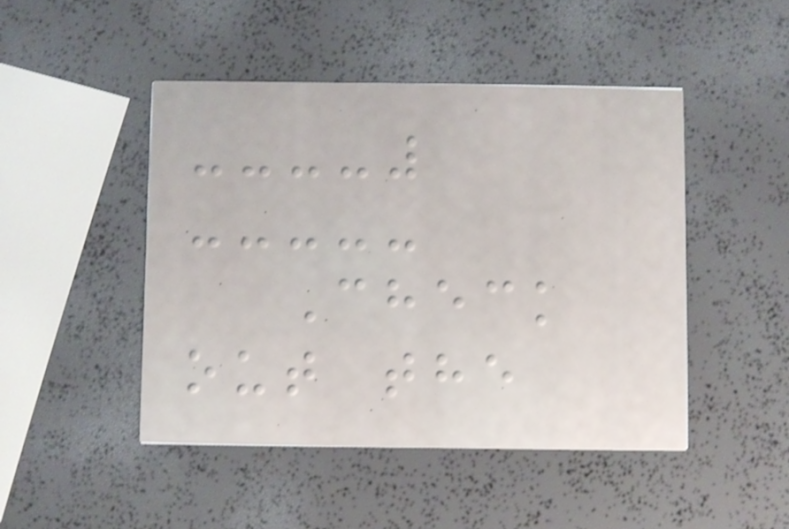Check
out the
